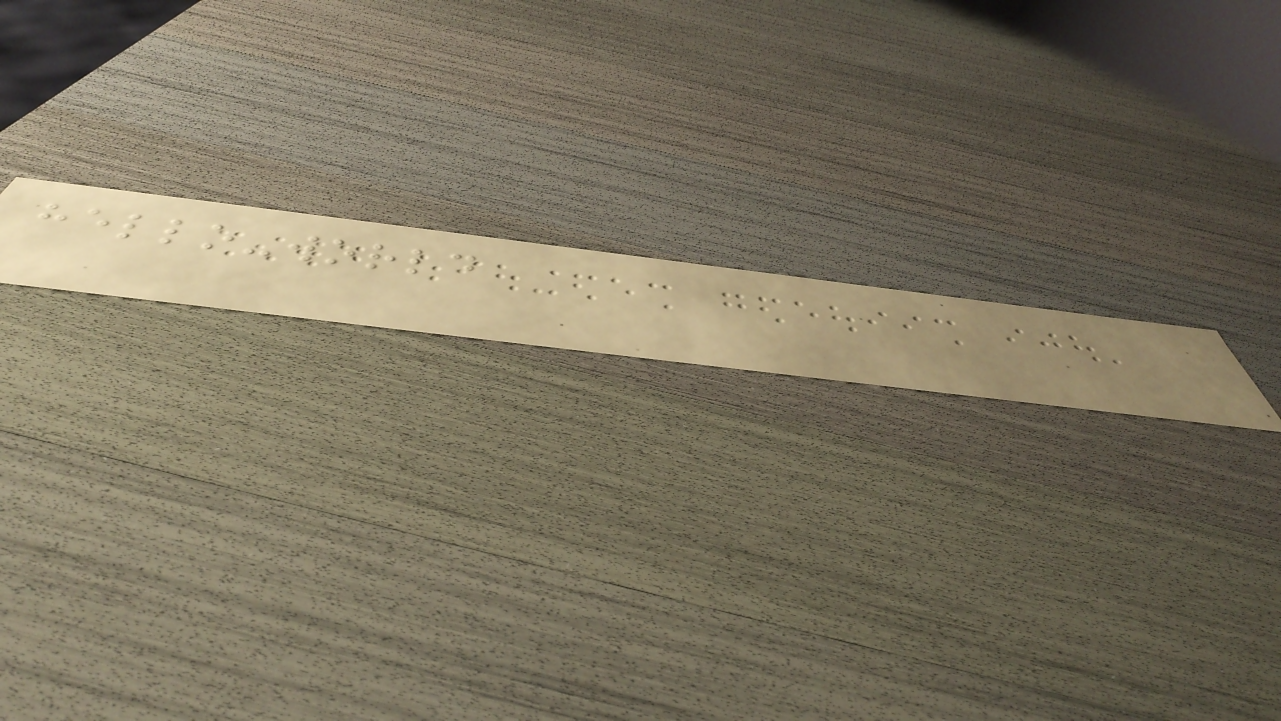hello-world
